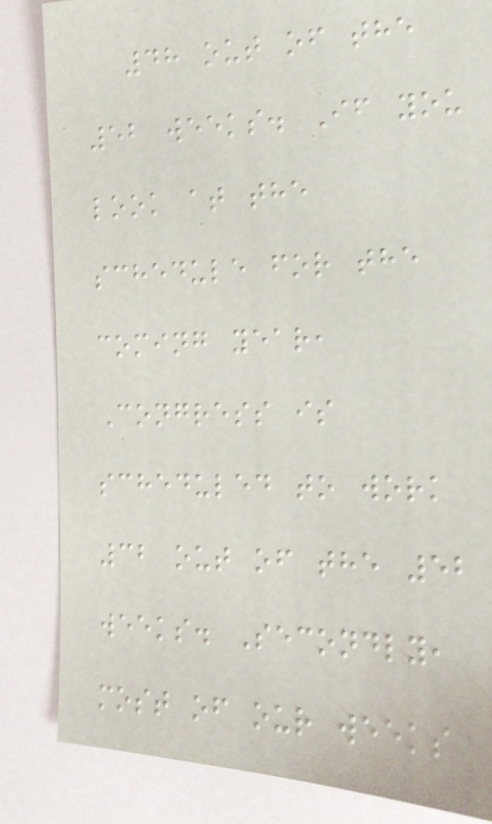48 out of the
52 weeks. If you
look at the
schedule for the
coming year,
Congress is
scheduled to work
32 out of the 52
weeks. Secondly,
most of our weeks
